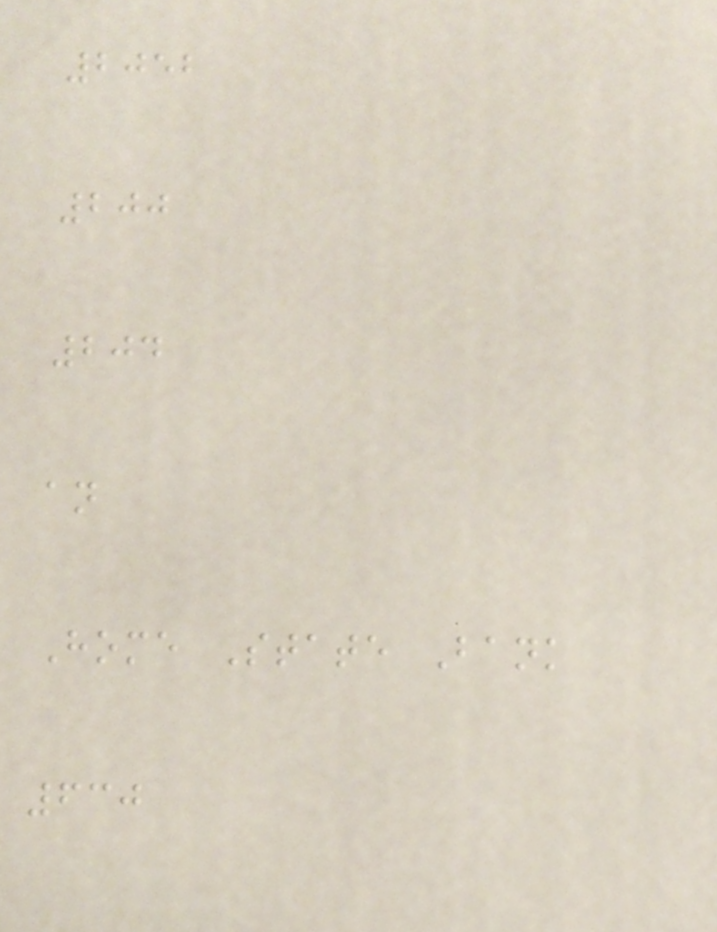2052
200
204
an
Home State Bank
630
